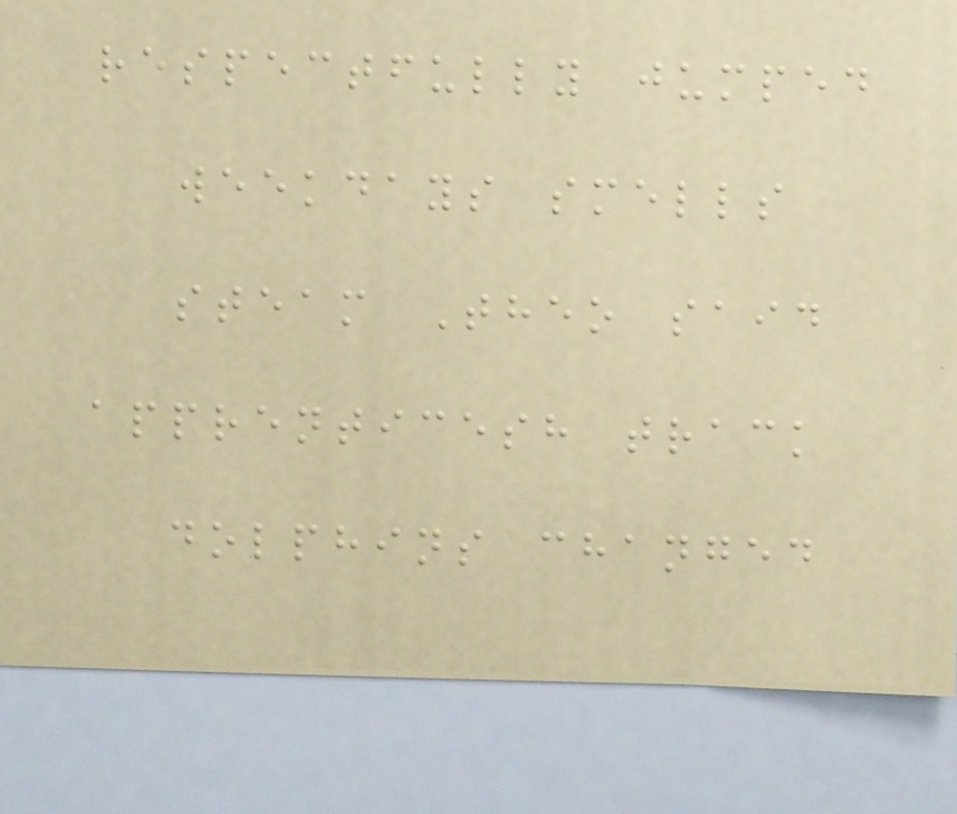respectfully jumped
weekdays smells
steam Theo said
apprenticesh track
dolphins changed
